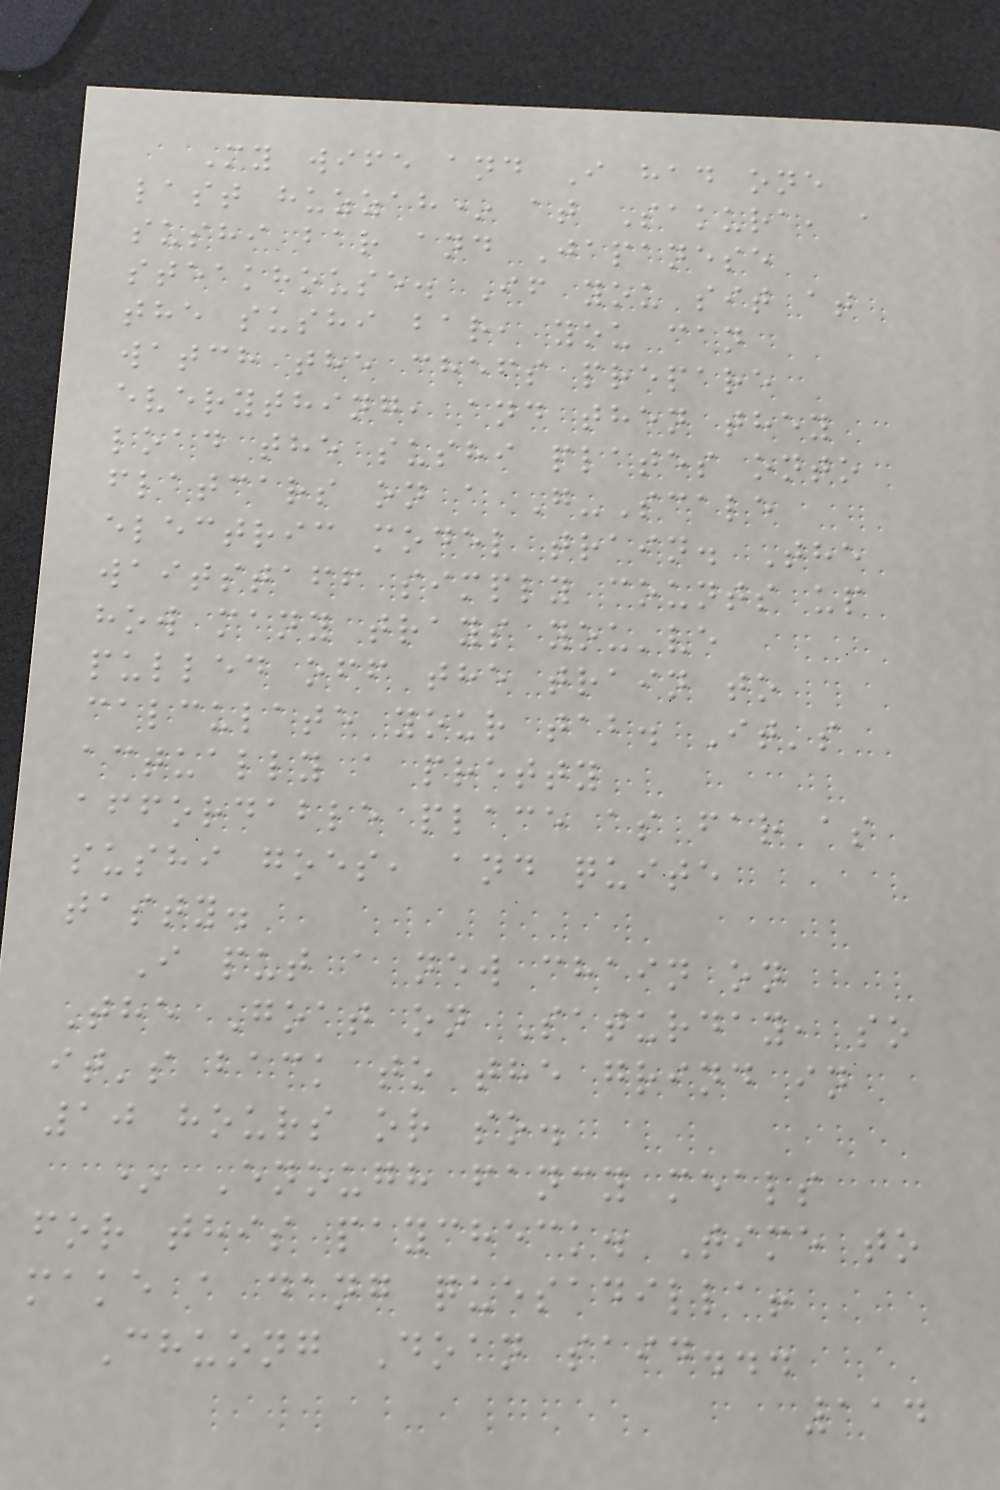My wife and I had one
last huzzah* at Sakura, a
sushi bar and Japanese
steakhouse. If you sit at
the sushi bar, you can
watch the chefs prepare
everything, and then they
load the sushi plates onto
flatcars on a G-Scale
electric model train. The
waitstaff simply counts up
how many trays you've
pulled off the train to
calculate your tab. It's
actually a pretty
affordable place as far as
sushi goes, and quite
tasty.
I put a new chain on
The Goat on Saturday, so
it's back to the grind in
10 hours or so.
* Enough fancy meals
for this paycheck. Time to
make a dang quesadilla!
Chuong Doan said...
114
